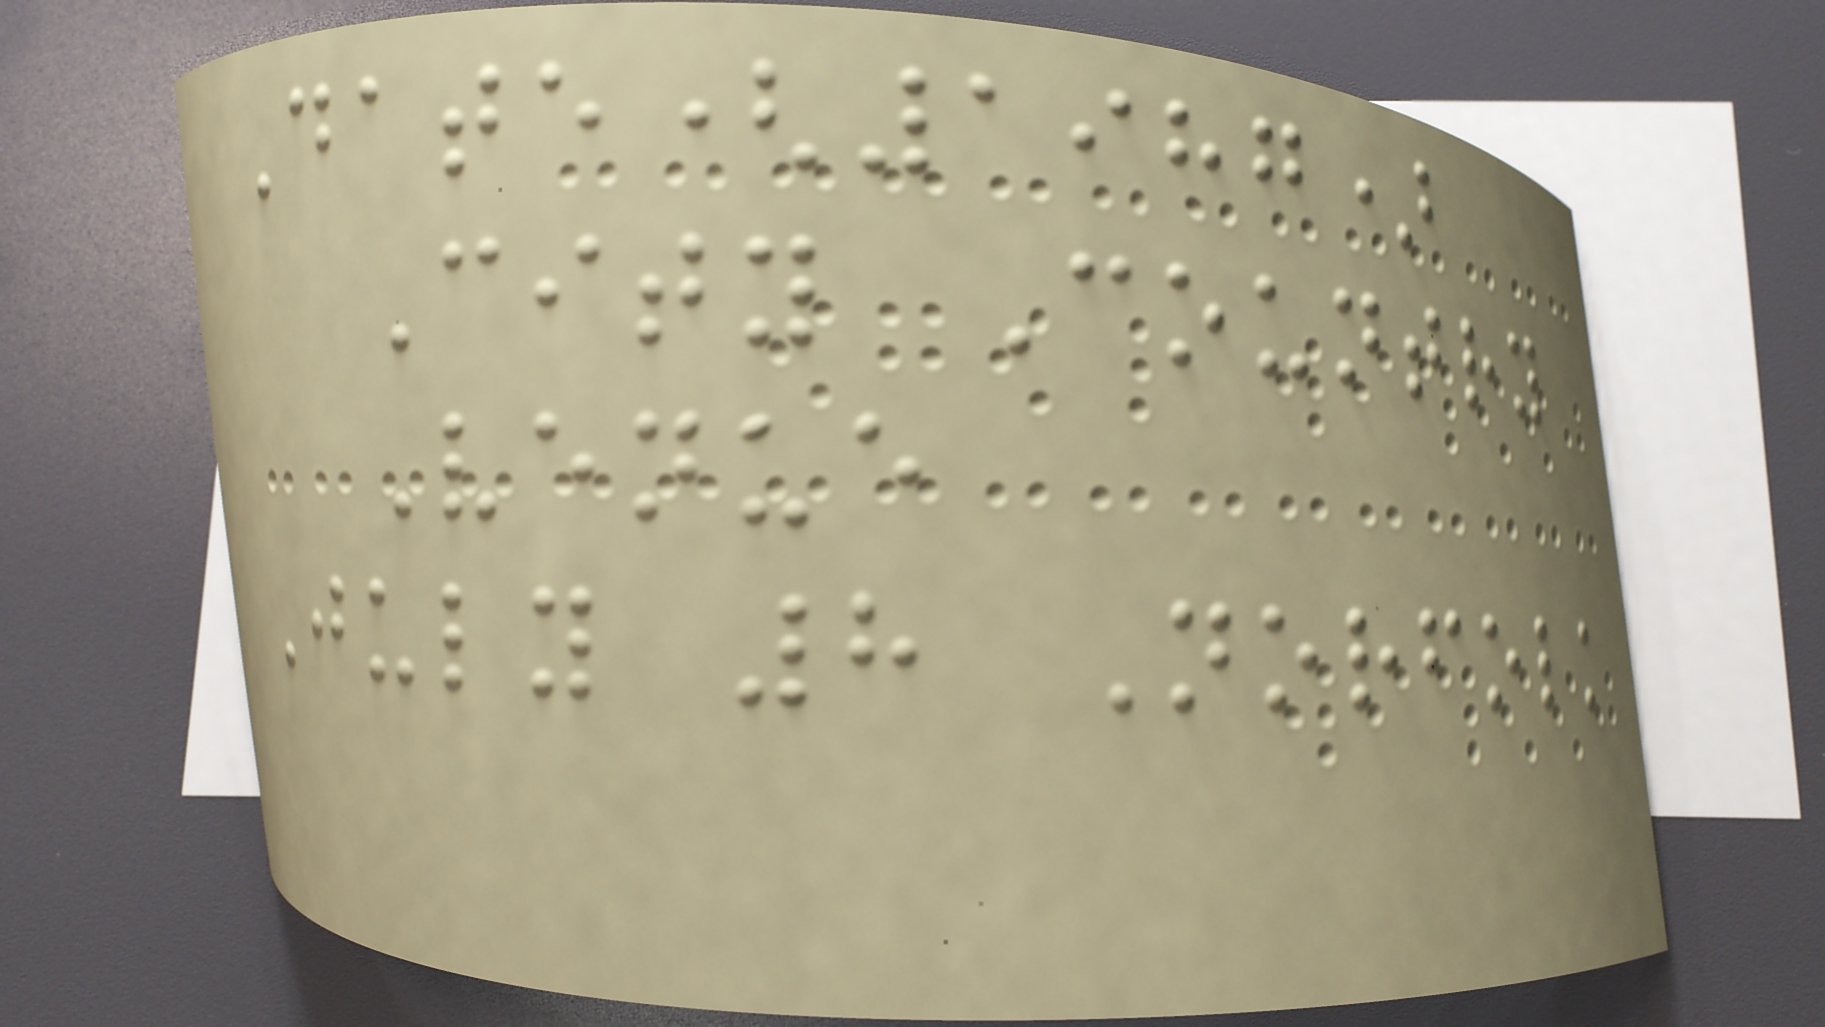Date(1987)
City Country
Venue
July 8 Norfolk
